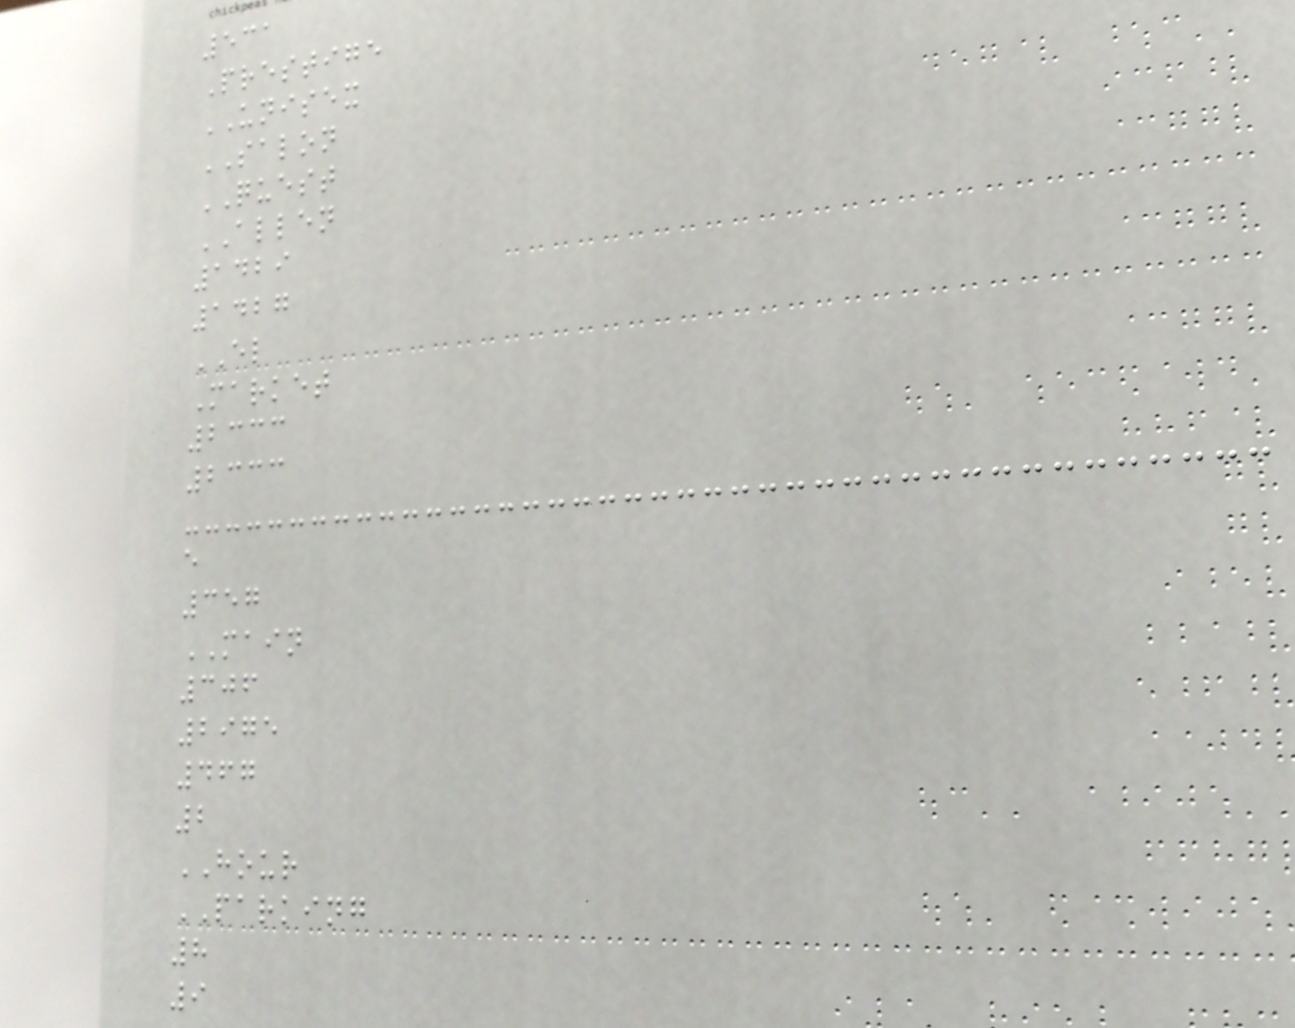531
Prestige
UNISEX
SALON
QUEST
ALLEN
1429
1427
EL
Market
2333
2333
e
357
MAIN
306
2975
467
2
HOUR
PARKING
8
9
